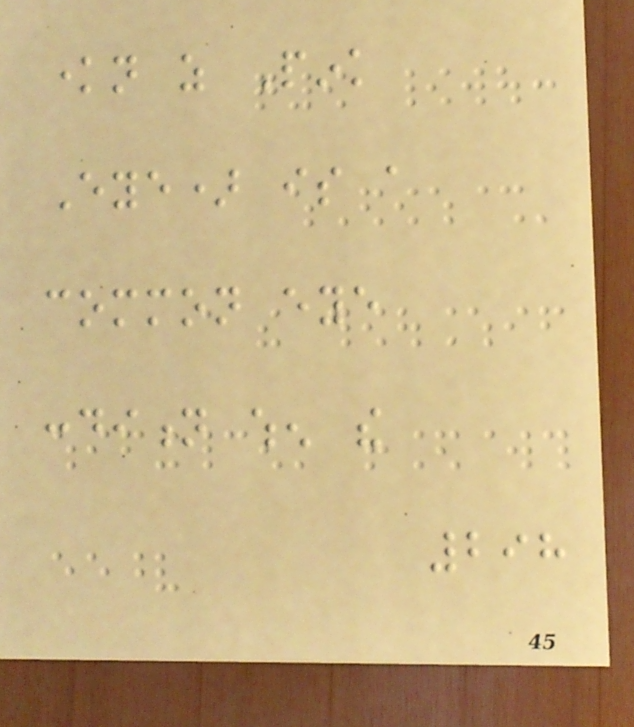known as Pink
Eye) is a
common eye
condition when the
298
